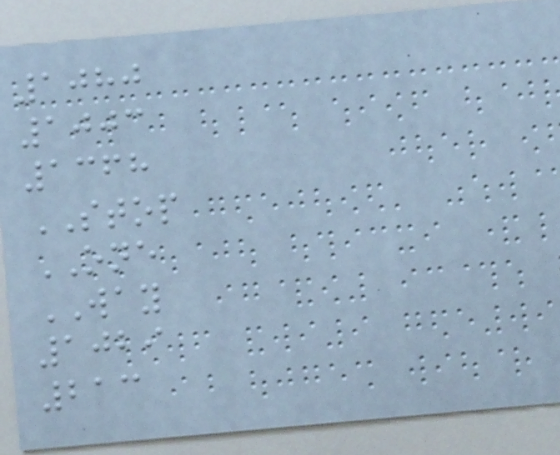1080
1003
1368
STOP
ONE
WAY
1029
213
